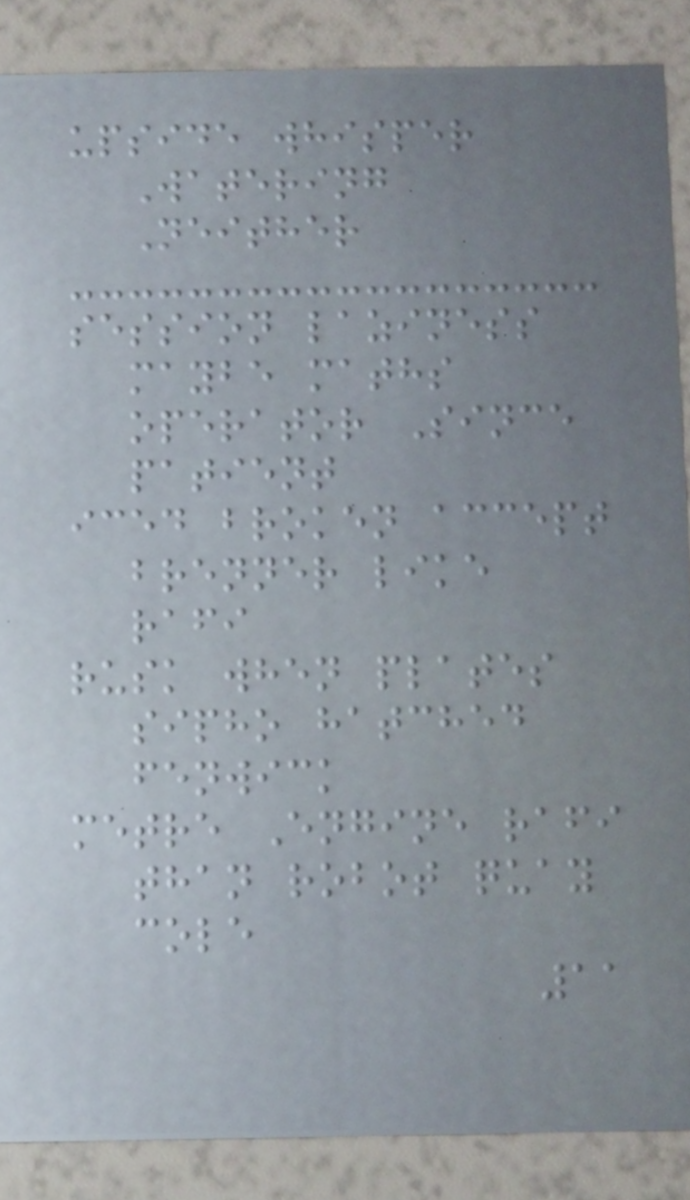upside whisper
Watering
Neither
session laziness
maybe maths
operator Since
patient
iced broken accept
brenner like
rafi
rusk when plates
sipho hatched
fenwick
metre Engine rafi
than robot quay
cole
11
